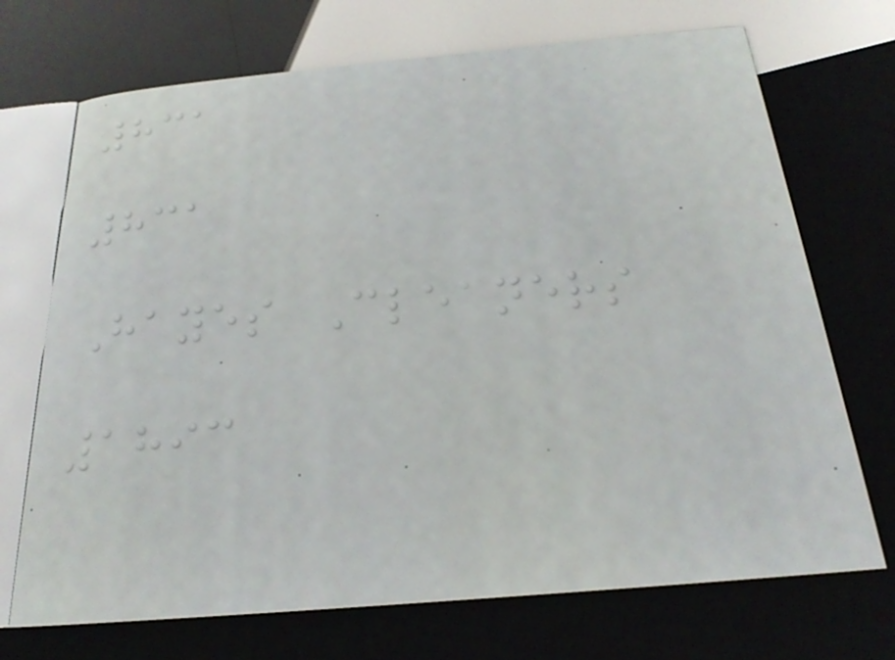831
831
Hayes Cleaners
1893
